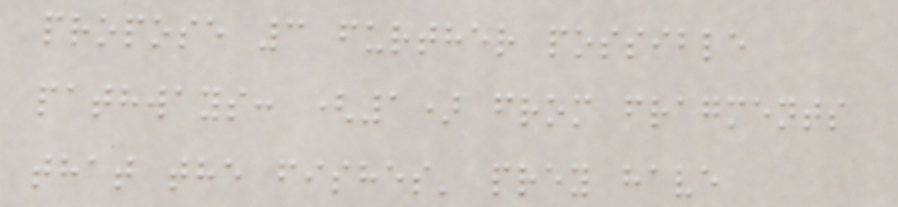propose 3 further possible
pathways: (1) from fragments
that the fishes' prey have
